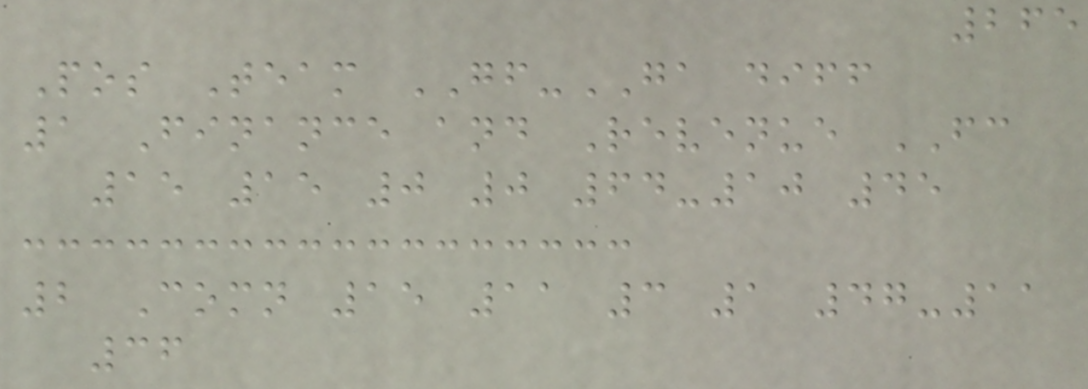265
Pos Team GF-GA diff
1 Finance and Revenue FC
15 15 0 0 64-10 45
2 Comn 15 11 3 1 47-11
36
